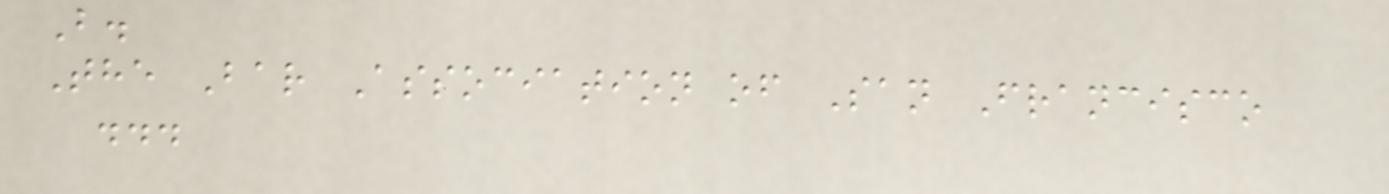B.
The Bar Association of San Francisco
...
